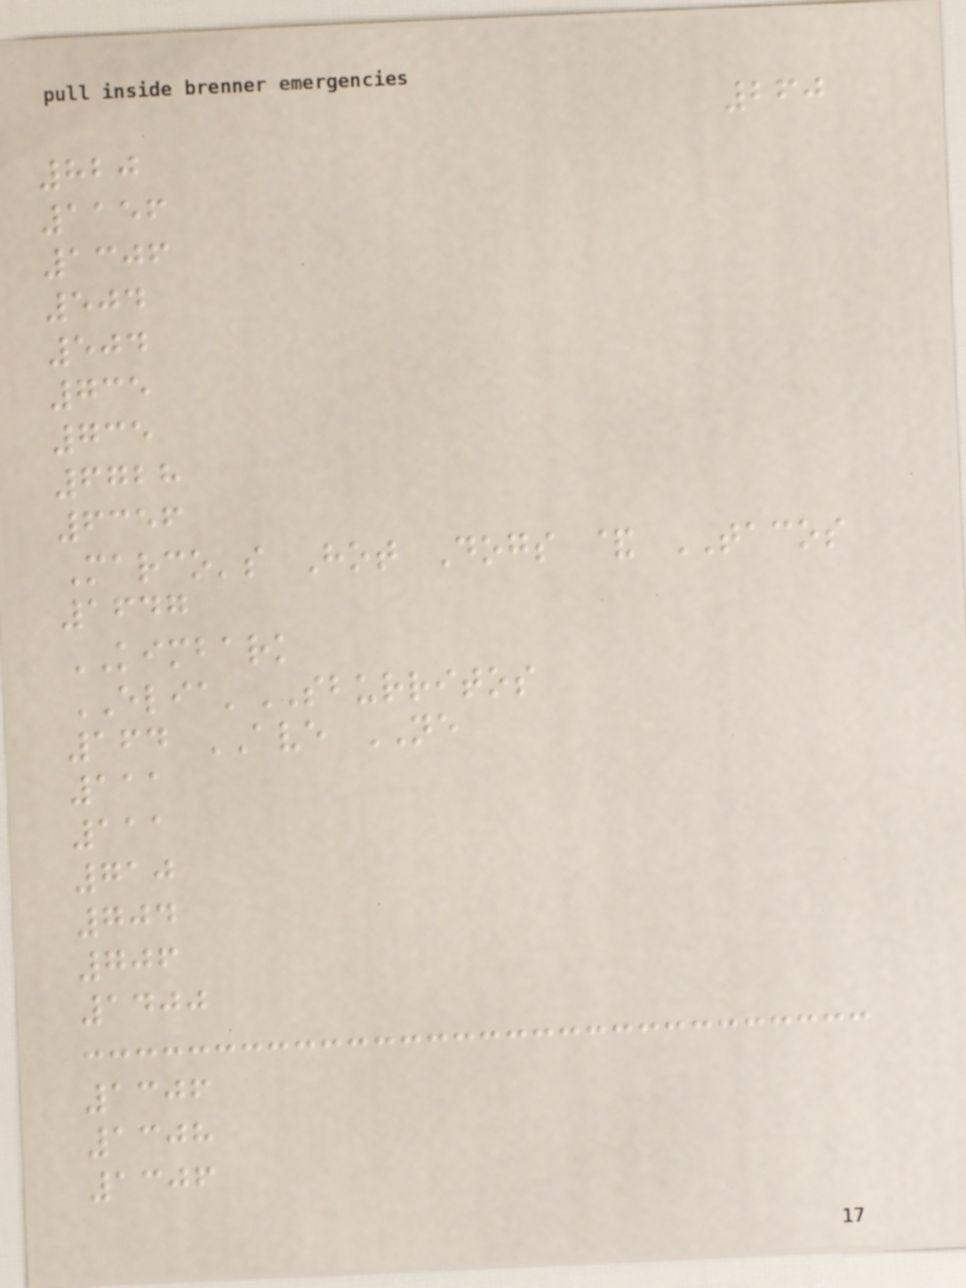260
820
1156
1306
504
504
735
735
6728
6356
Marco's Hot Dogs & TACOS
1647
KIMBARK
ELIA'SBURRITOS
164 AVE NE
111
111
710
704
706
1400
1306
1308
1306
